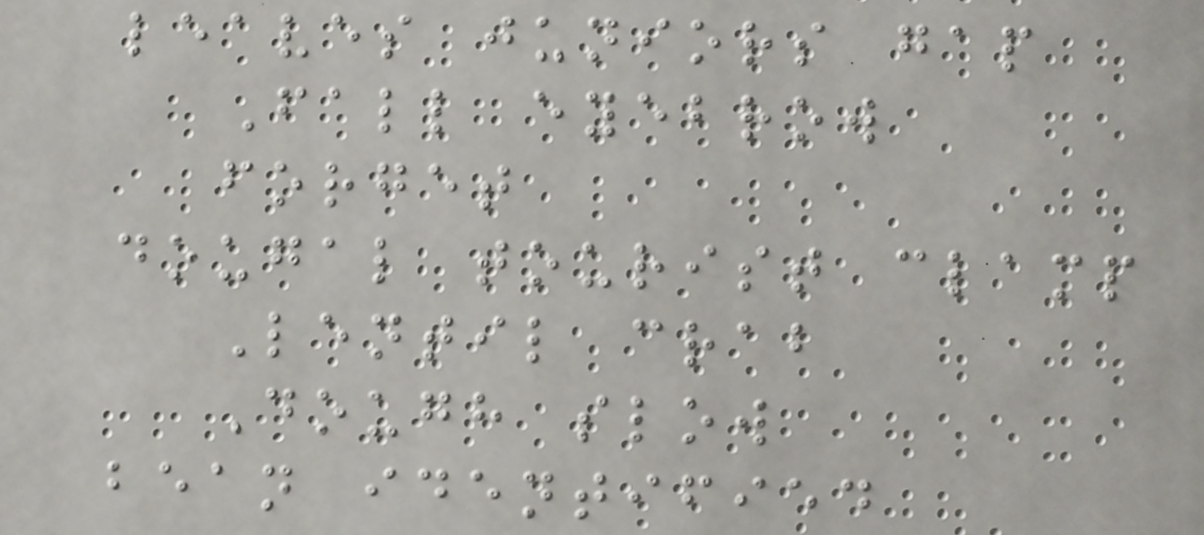leaves juniors gap
Fall eyebrow
forget
dougal tourist clamp
Lentil crab
Dough slow
bean identified
